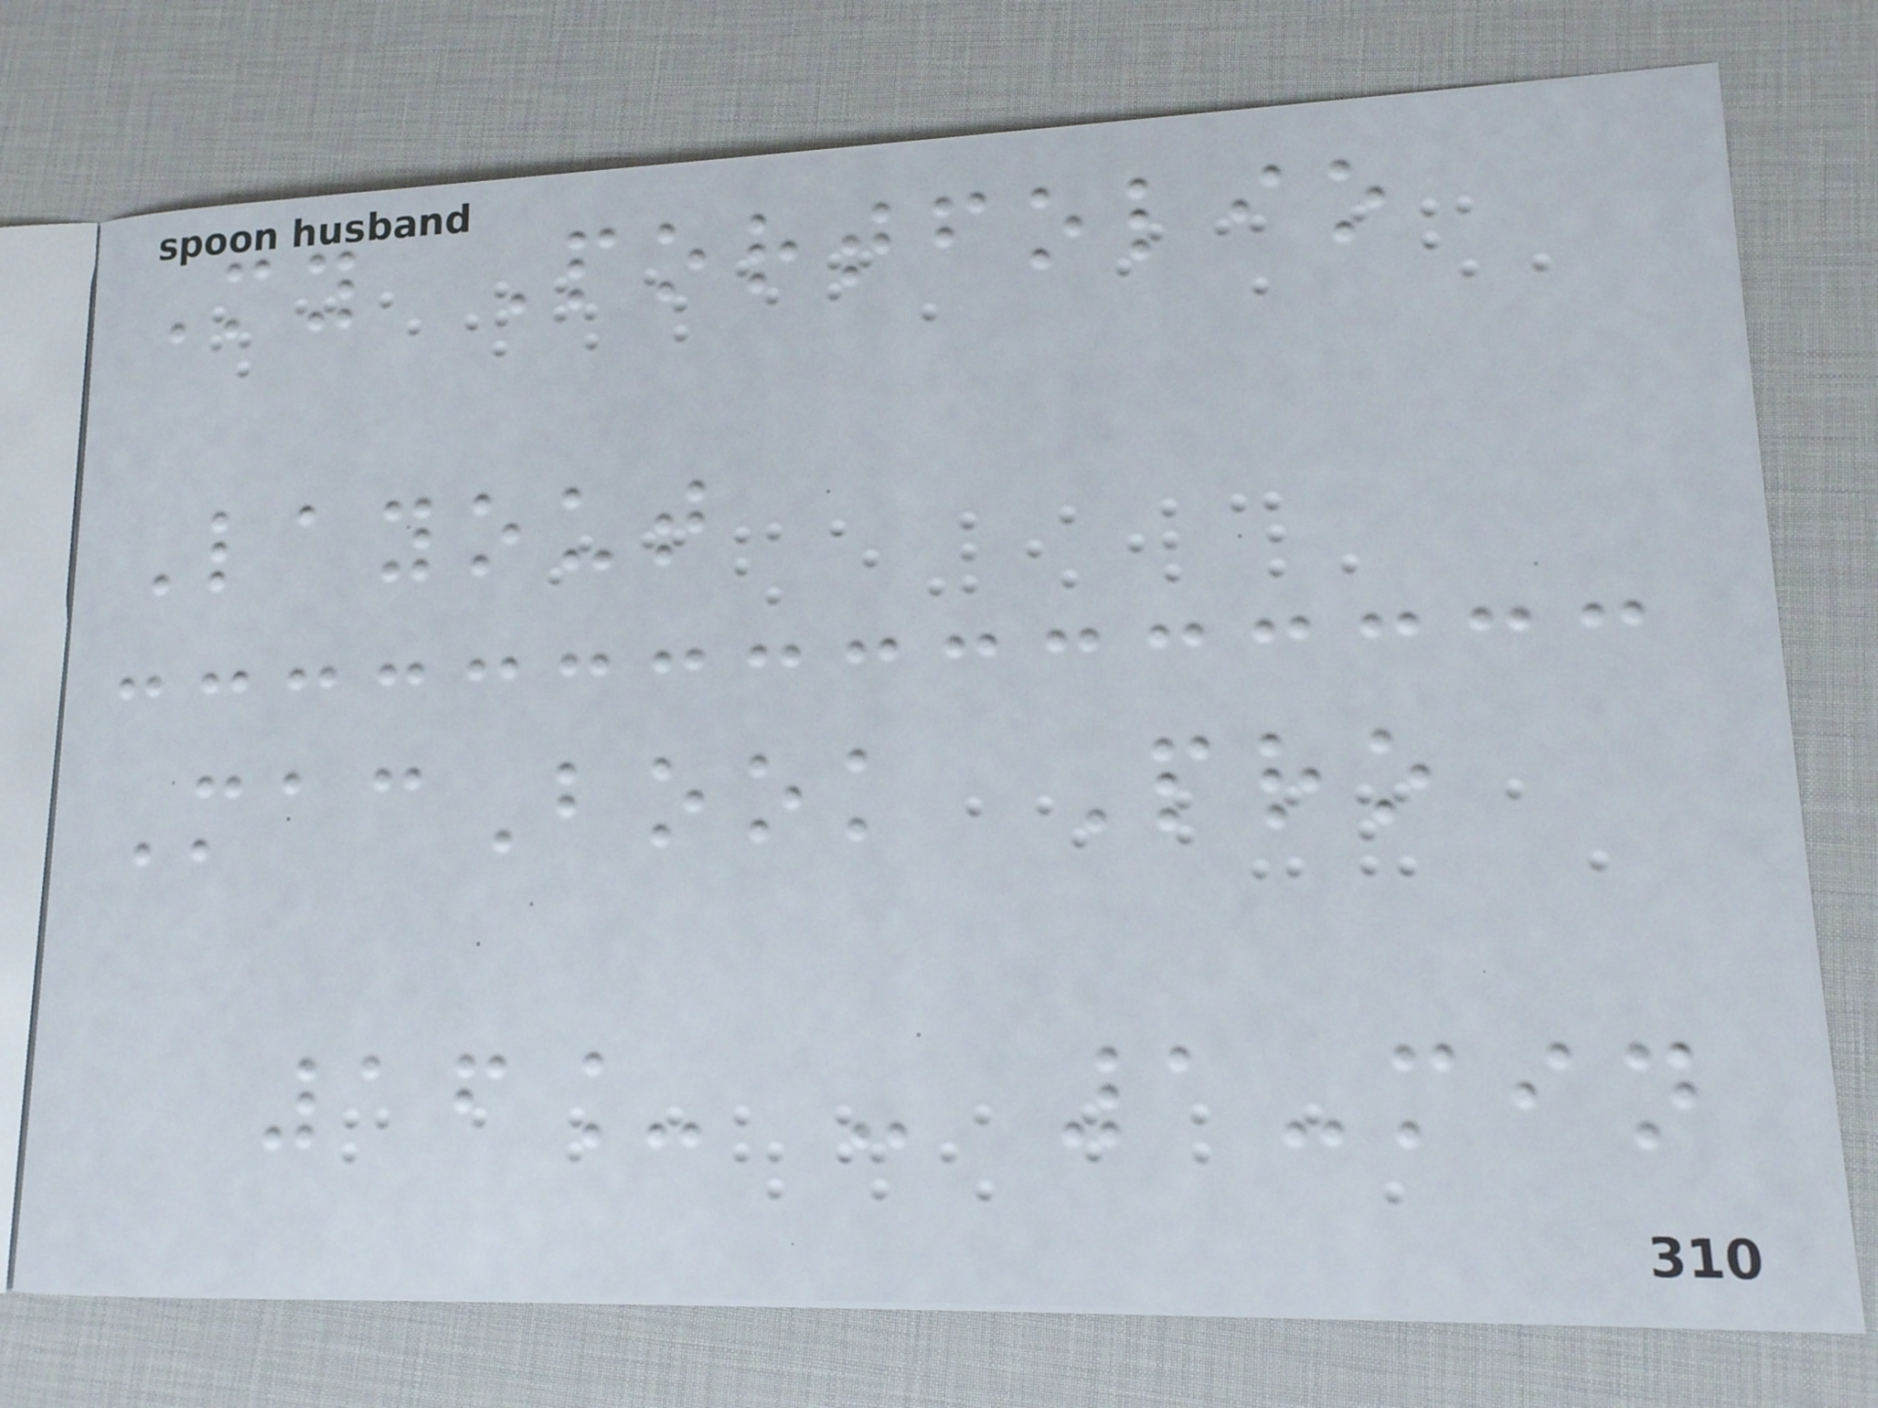My Portfolio
Layout
MacBook Pro
16_ - 1-min
